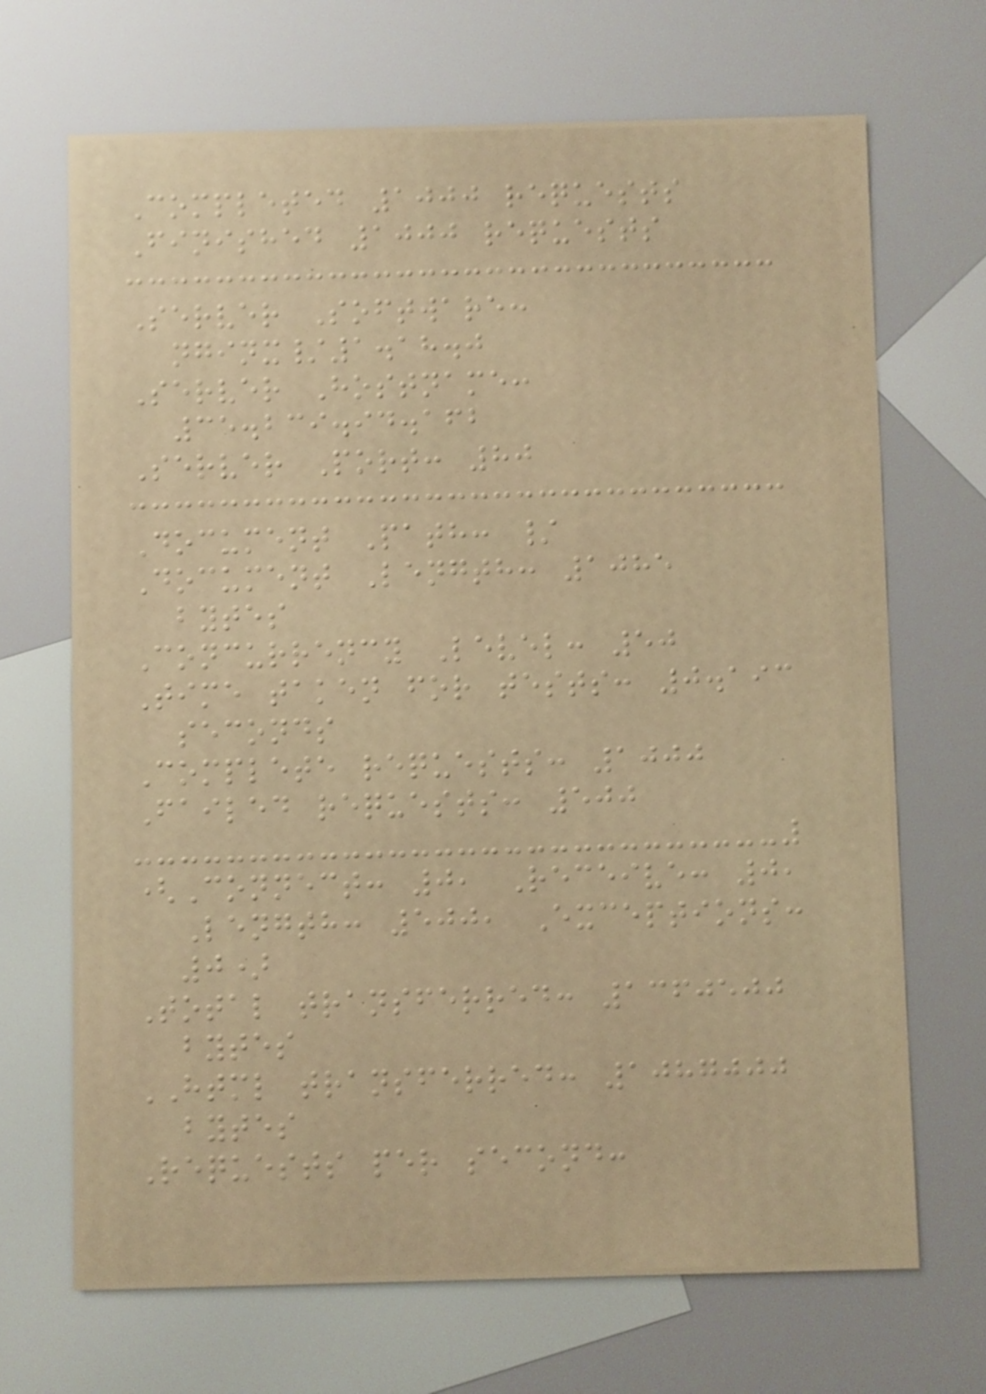Completed 1000 requests
Finished 1000 requests
Server Software:
nginx/1.18.0
Server Hostname:
35.239.94.162
Server Port: 80
Document Path: /
Document Length: 1085
bytes
Concurrency Level: 50
Time taken for tests: 0.193
seconds
Complete requests: 1000
Failed requests: 500
(Connect: 0, Receive: 0,
Length: 500, Exceptions:
0)
Total transferred: 1360500
bytes
HTML transferred: 1087000
bytes
Requests per second:
